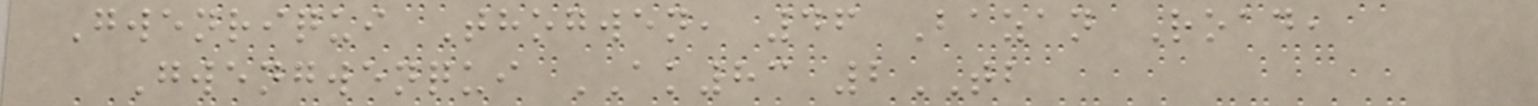Gwenriqui Thogwen, 46 Bazan Road,
Gwengwenqui AK83 2TB
